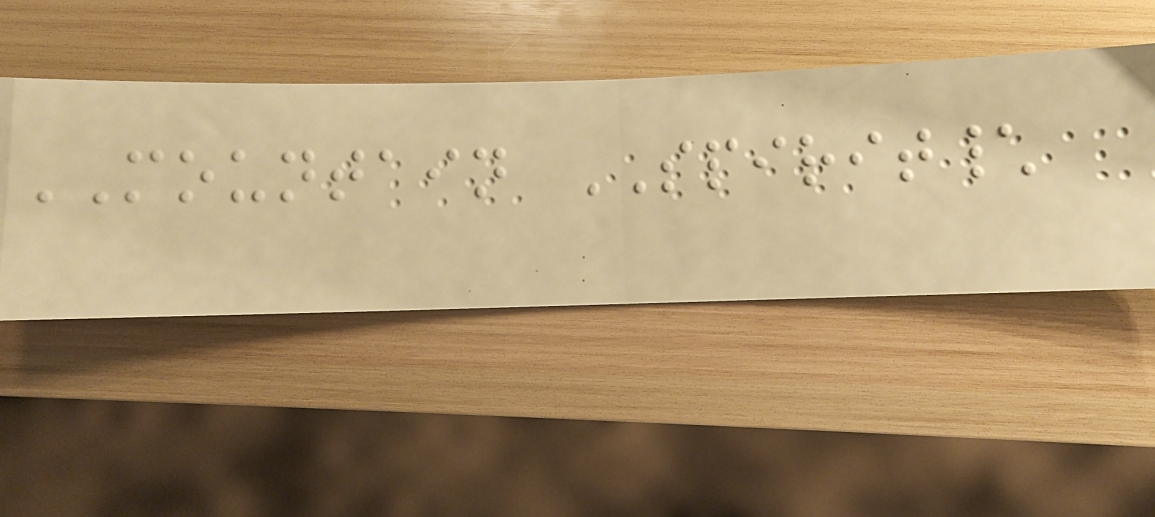MOUNTAIN SPIRIT\
